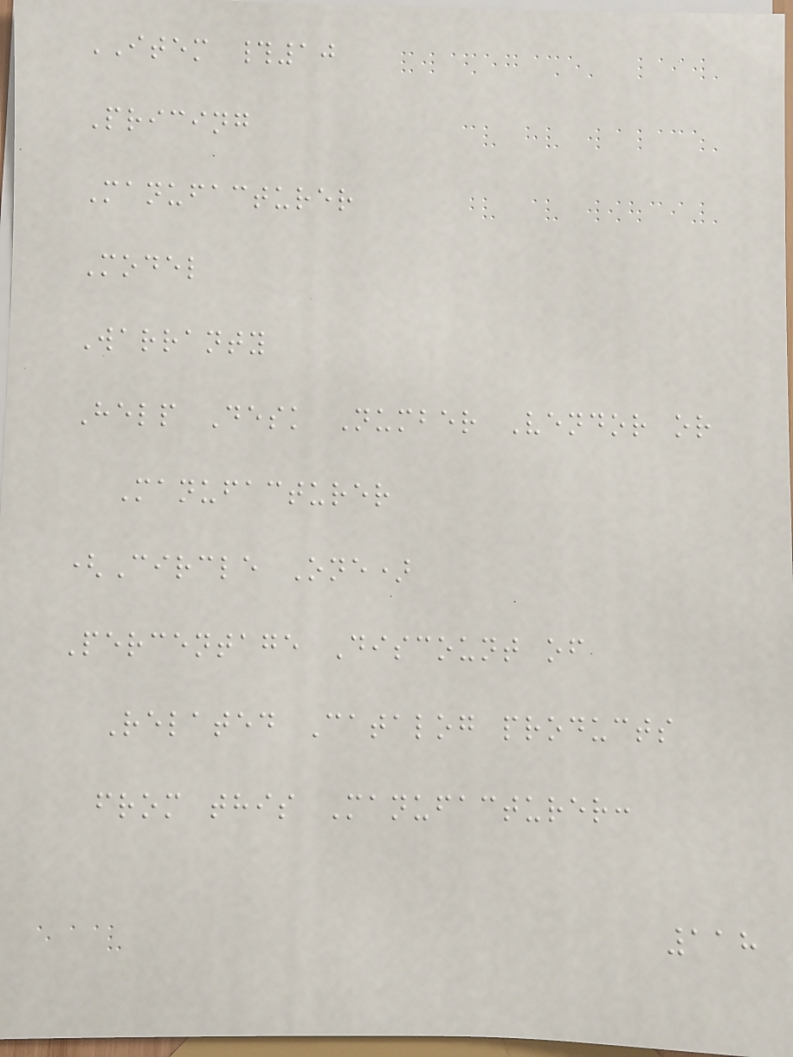ITEM #10
Pricing
Manufacturer
Model
Warranty
Help Desk Number Vendor or
Manufacturer
(Circle One)
Percentage Discount of
Related Catalog products
from this Manufacturer:
118
